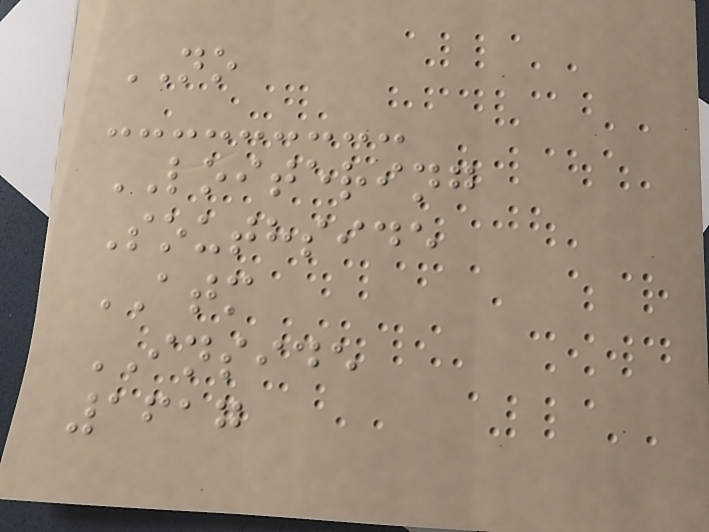NO
LOITERING
Southside
ATM
INSIDE
1617
